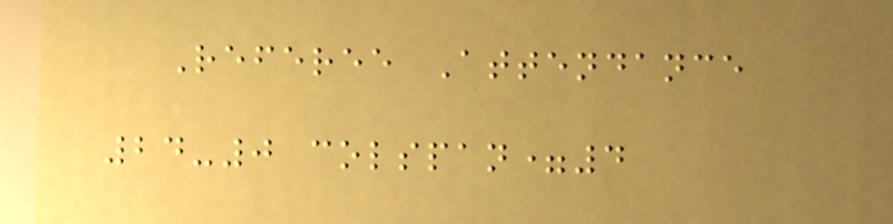Referee Attendance
24-0 colspan=4
